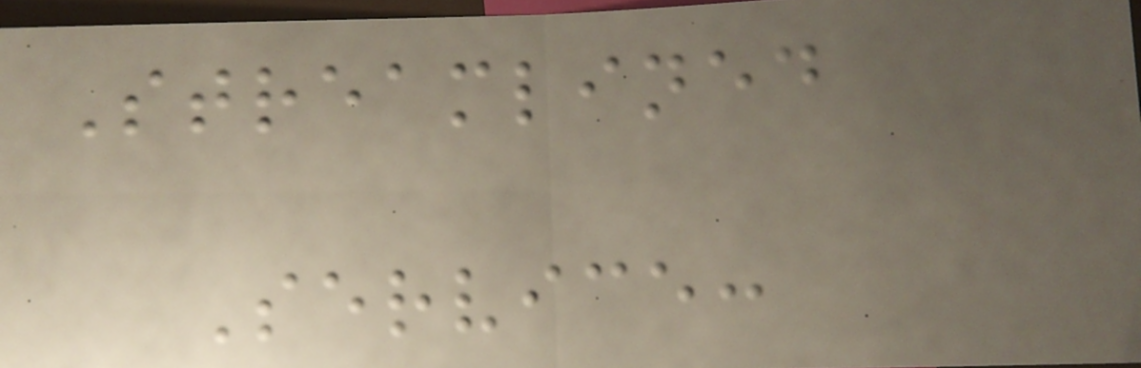Streamlined
Service:
